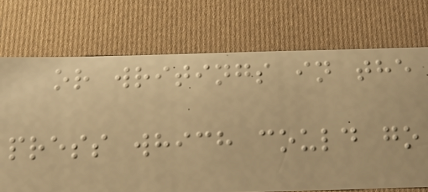or writings in the
press which could go
